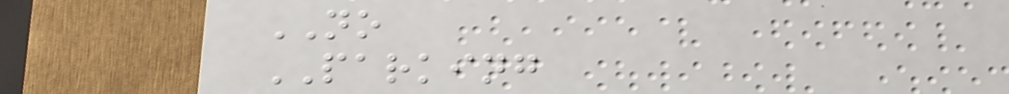NO
PARKING
